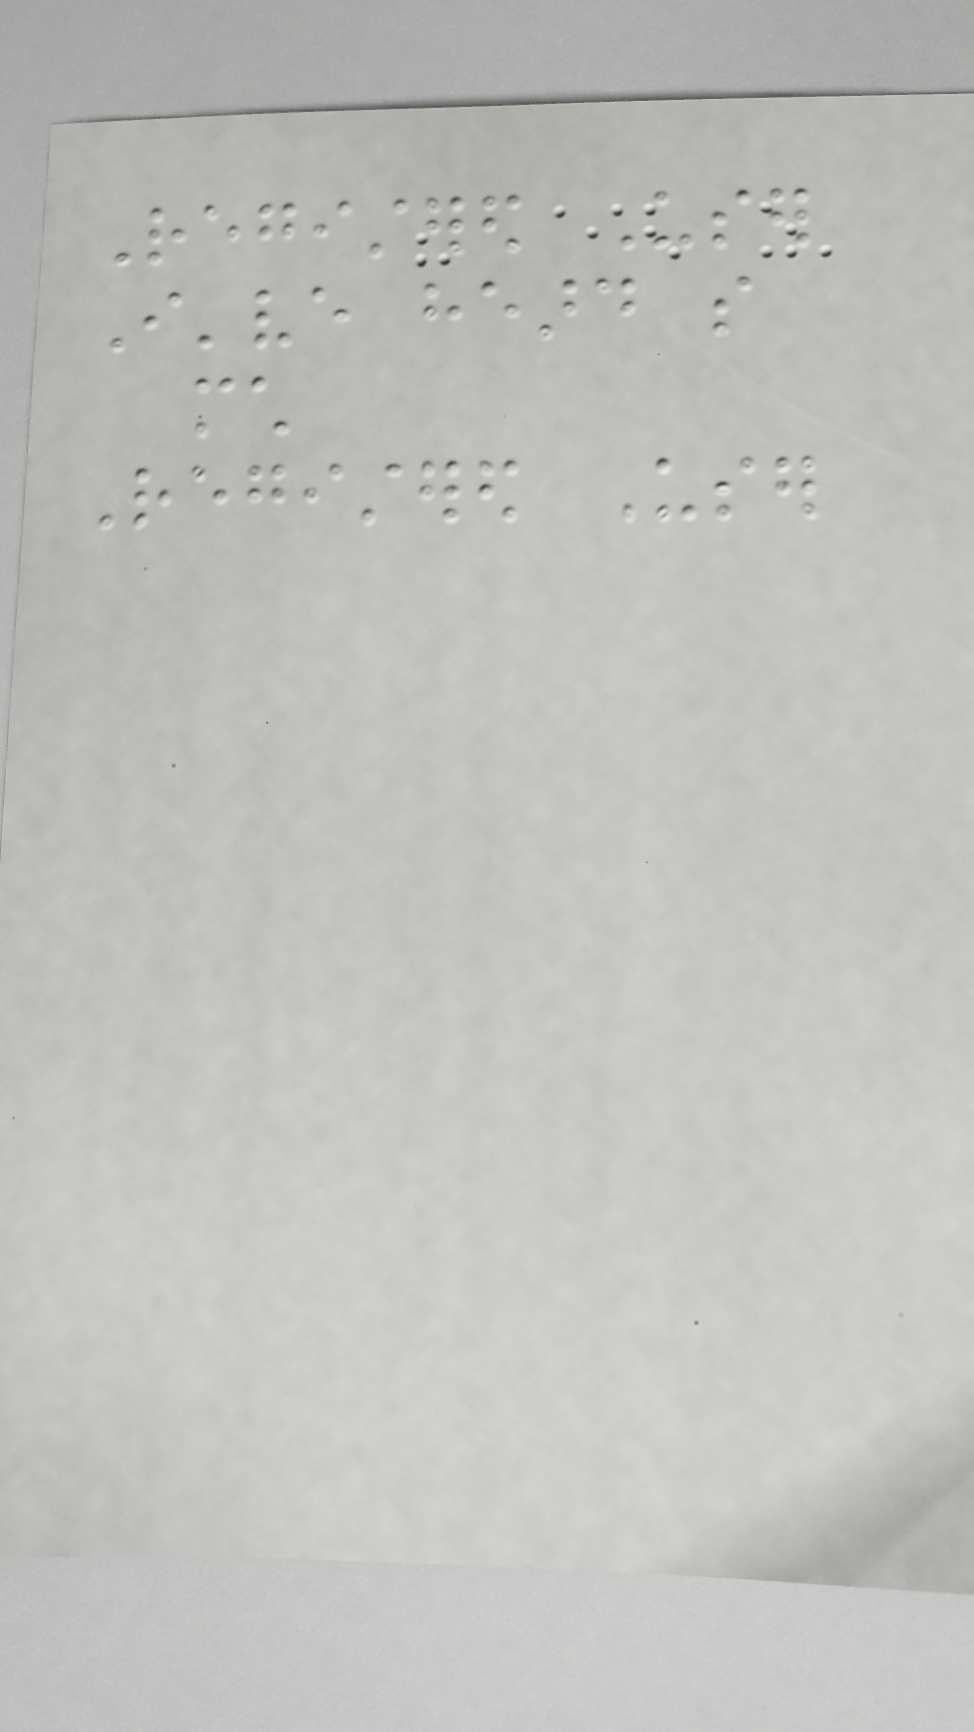Registered User
I've heard so
much
Registered User
